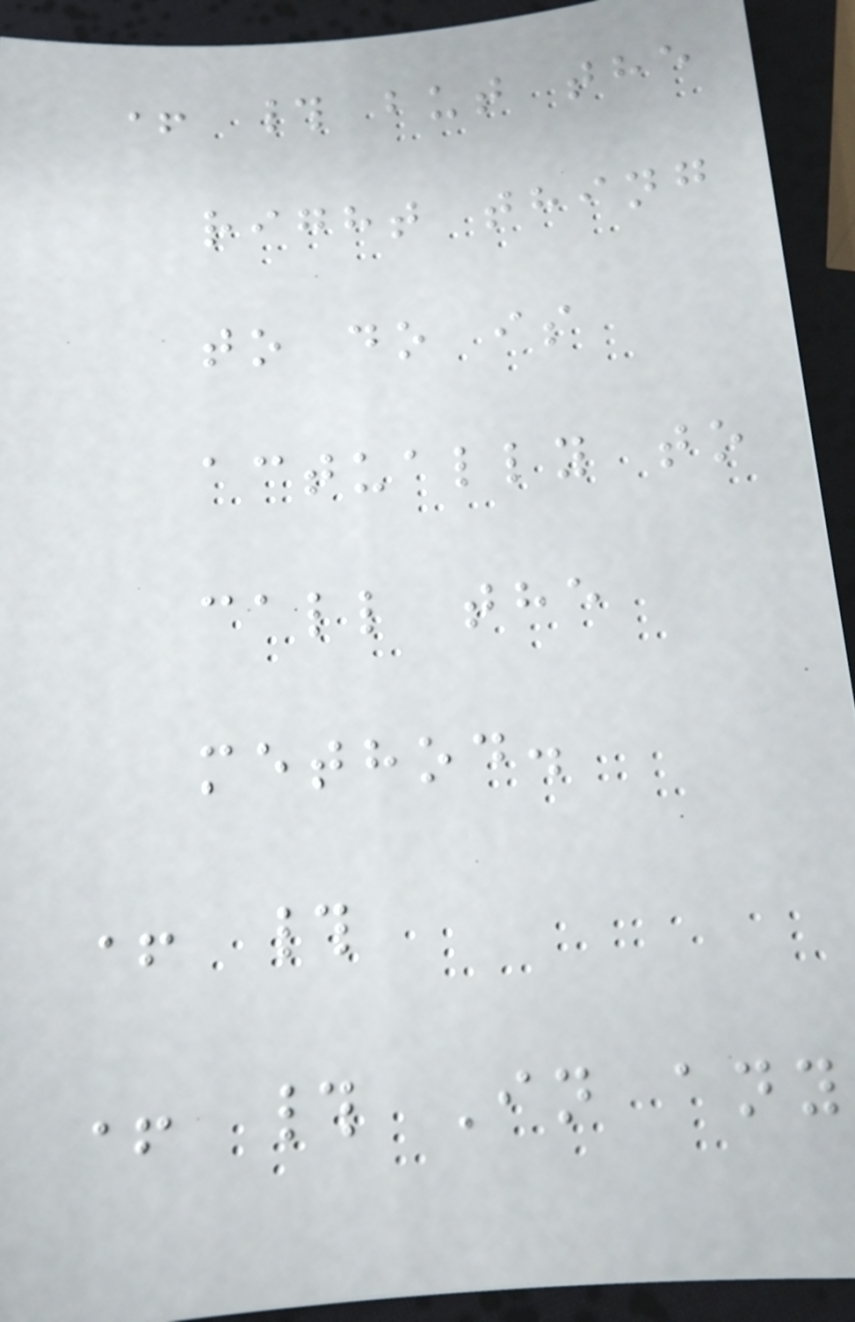+ # but the
right thing
to do is
actually to
call the
method.
+ #
+ # In any
